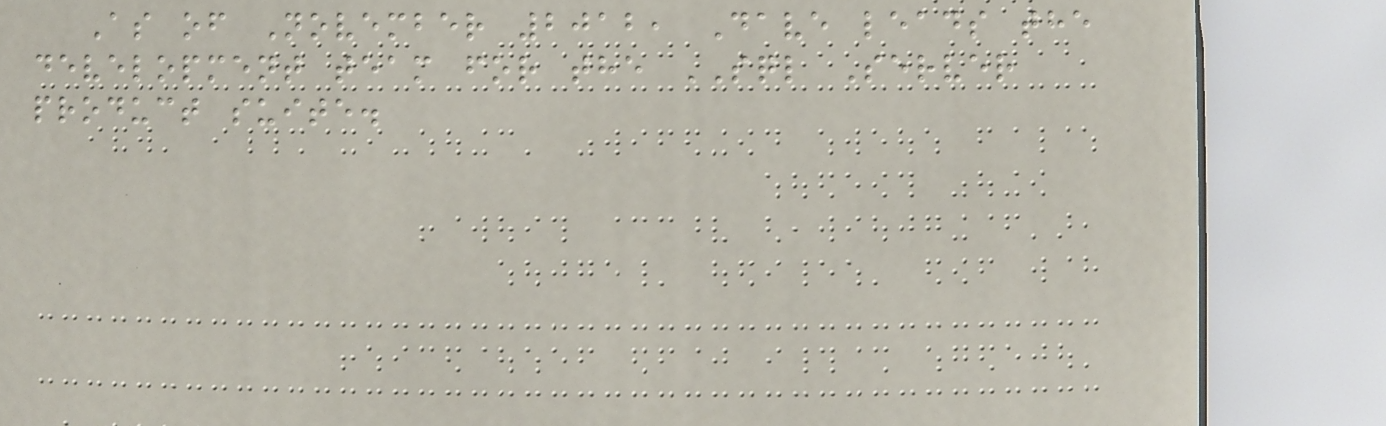As of November 2012, Dave leads the
development team for the SQL Server
product suite.
